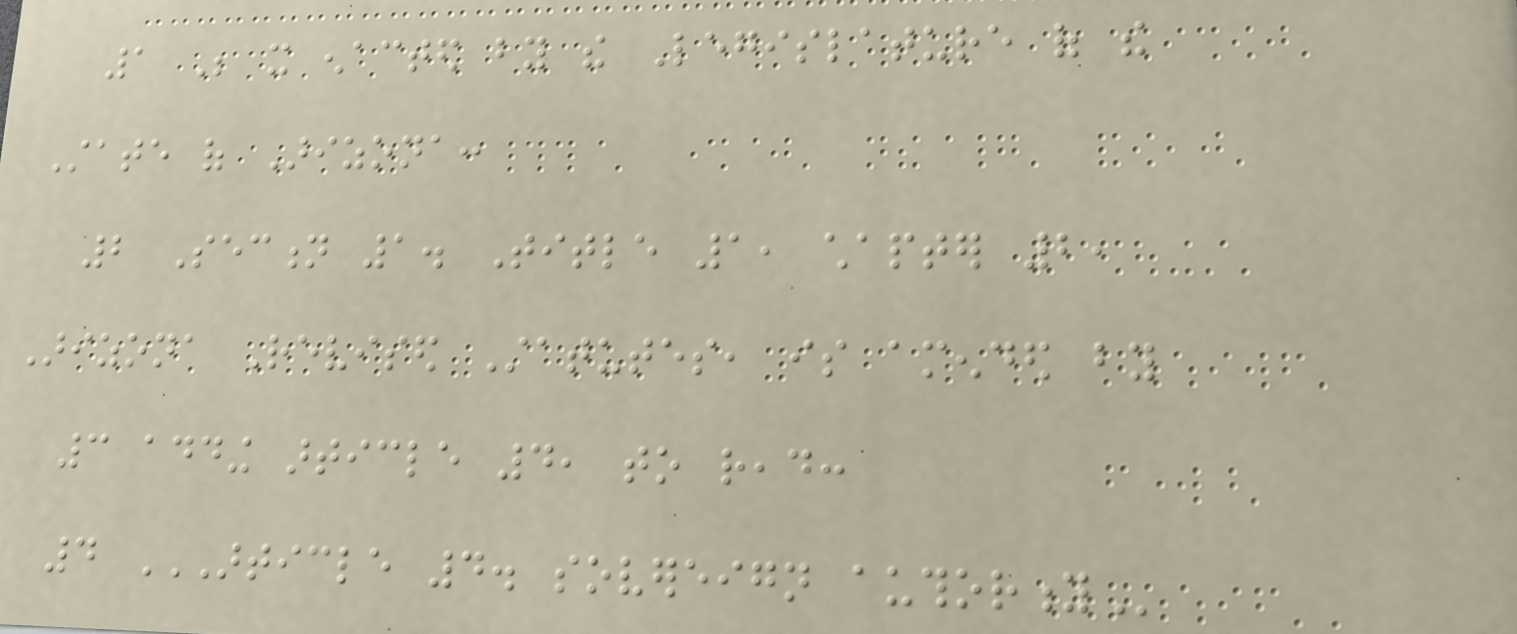1 Be it enacted by the Legislature of the
State of Arizona:
2 Section 1. Title 1, chapter 2,
Arizona Revised Statutes, is amended by
3 adding article 4, to read:
4 ARTICLE 4. SOVEREIGN AUTHORITY
